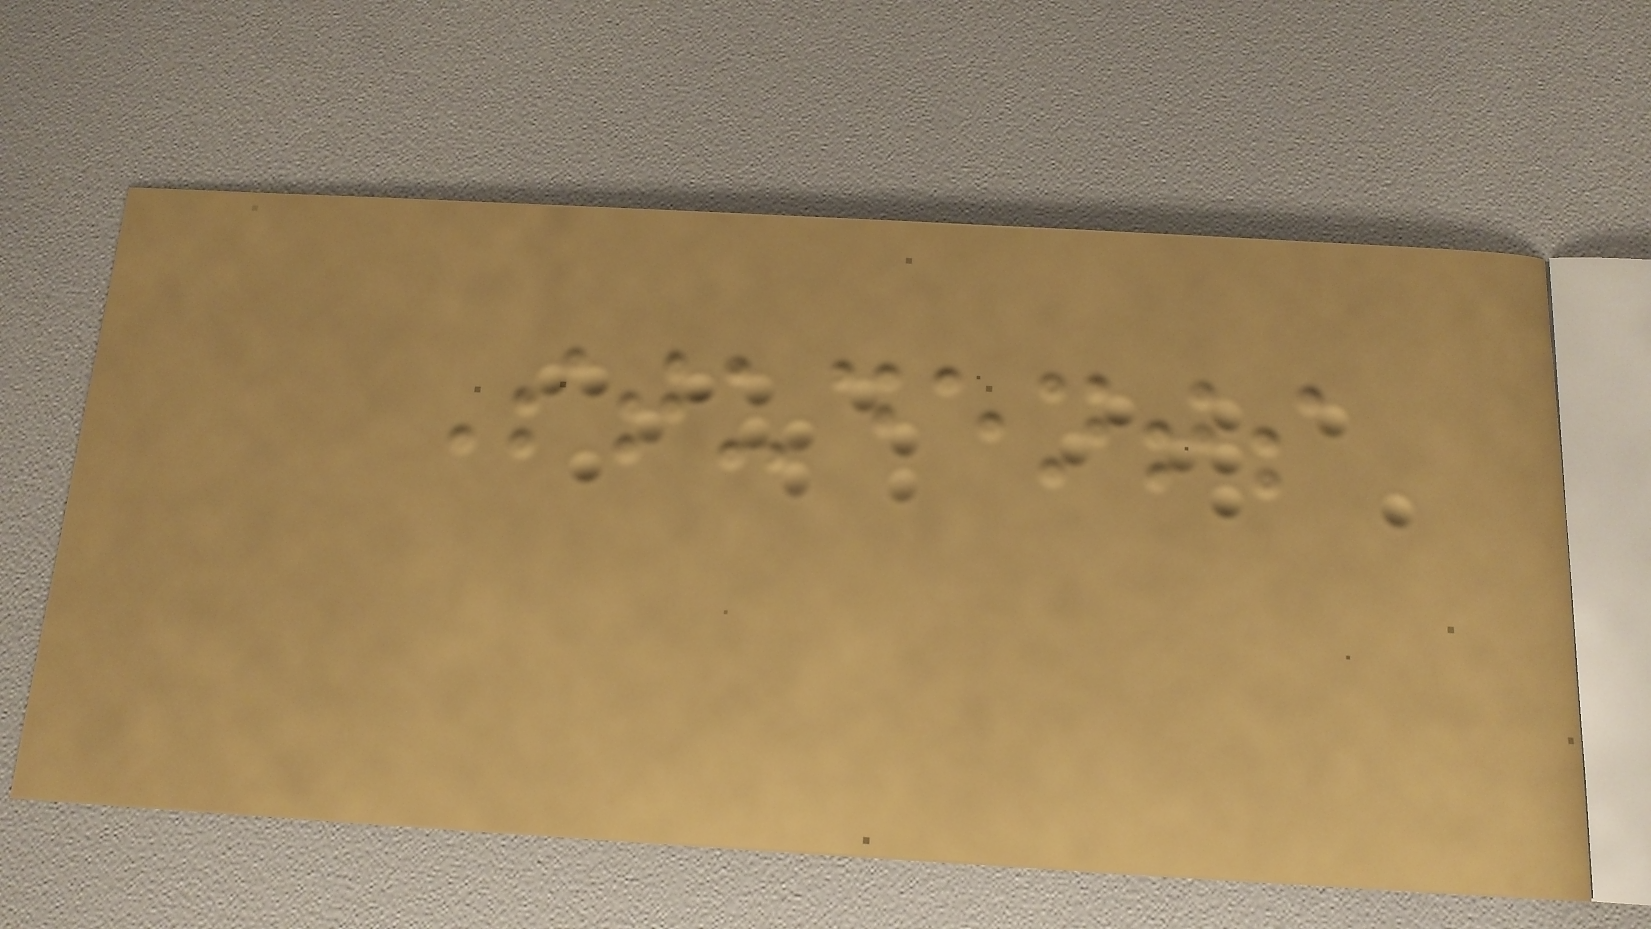Students
